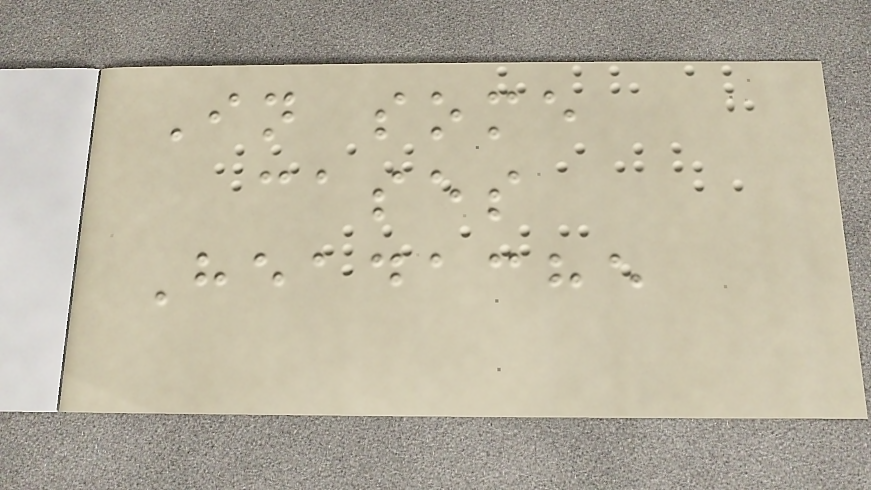In some
cases
Headache
